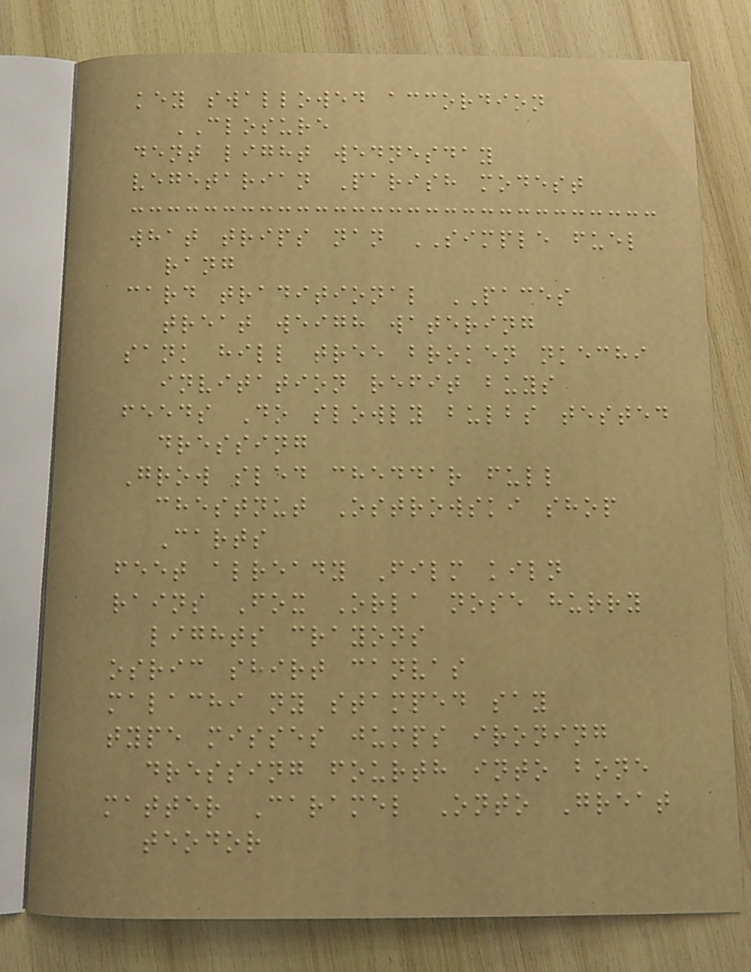key swallowed accordion
CLOSURE
dent light wednesday
vegetarian Parish modest
what trips nan SIMPLE fuel
rang
card traditional PACES
treat weigh watering
sank hill tree broken nkechi
invitation refit buys
feeds Do slowly bulbs tested
dressing
Grow sled cheddar full
chestnut Ostrowski shop
Carts
feet already Film kiln
rains Fox Orla nose hurry
lights crayons
osric shirt canvas
malachi ny stamped say
type misses jumps ironing
dressing fourth into bone
matter Caramel Onto Great
teodor
